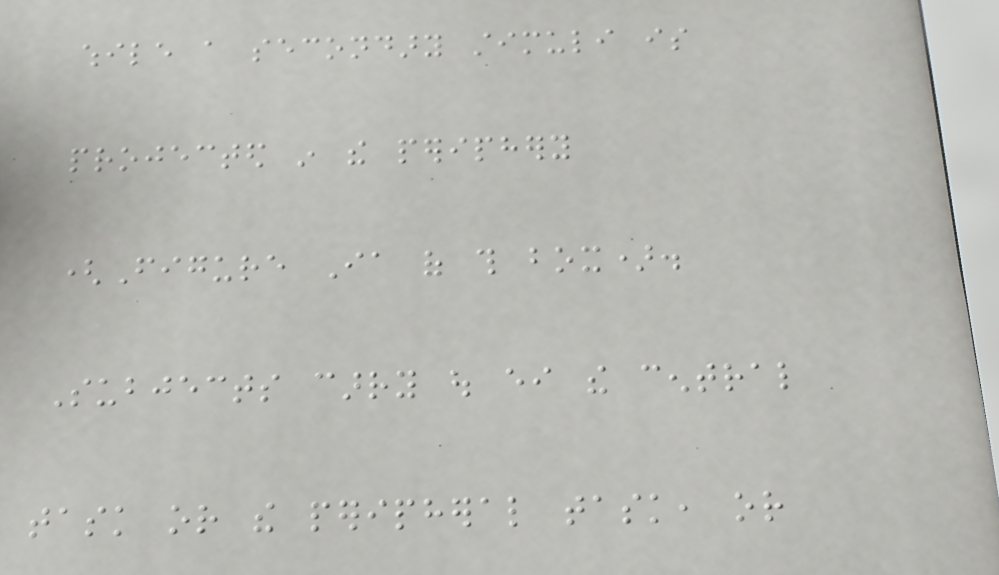while a secondary stimuli is
projected in the periphery
(Figure Ia of this box).
Subjects carry out either the central
task or the peripheral task, or
